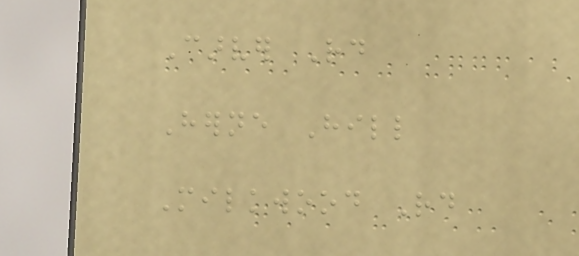Carver Rd
Herne Hill
Milkwood Rd
